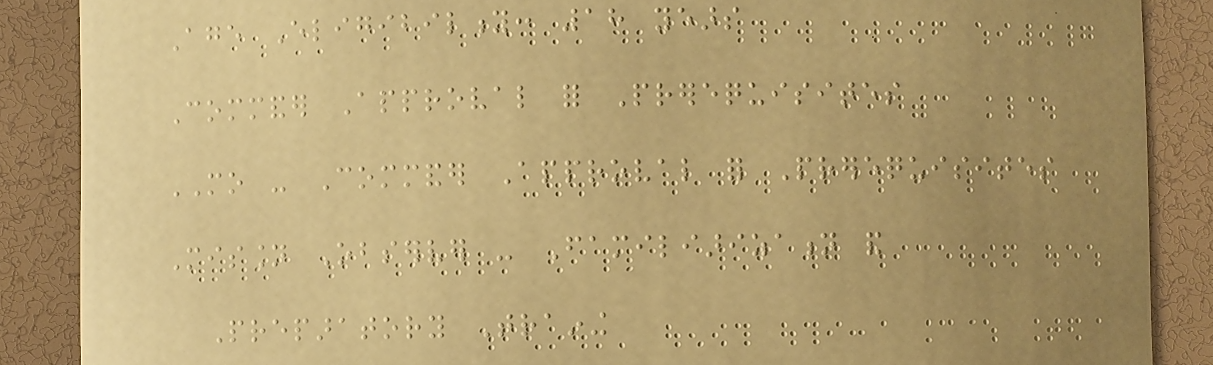Age Eligibility: 18 years
Commander Approval for Prerequisites
MO - Commander Approval for Prerequisites
Mission Observer - Familiarization and
Preparatory Training
